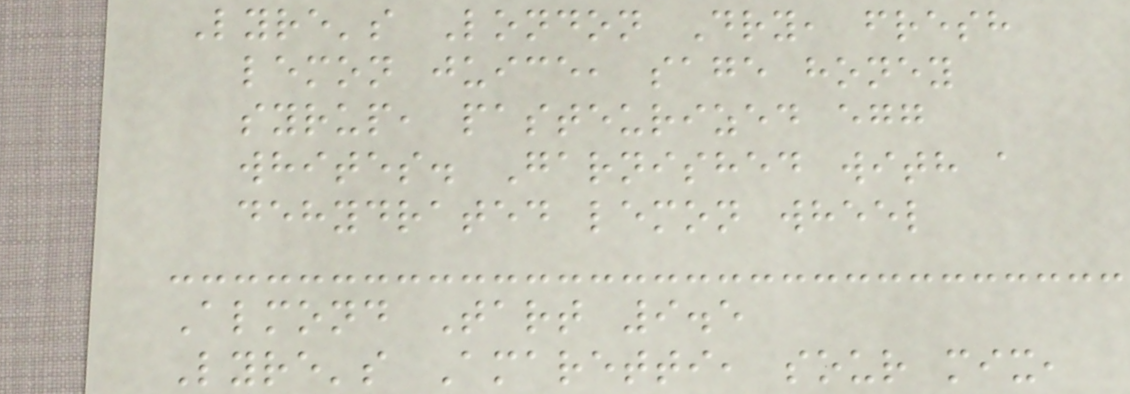Lyre's London Dry, fresh
lemon juice, sage honey
syrup, pasteurized egg
whites. Garnished with a
dehydrated lemon wheel
Almond Tart 9.5
Lyre's Amaretti, sour mix,
